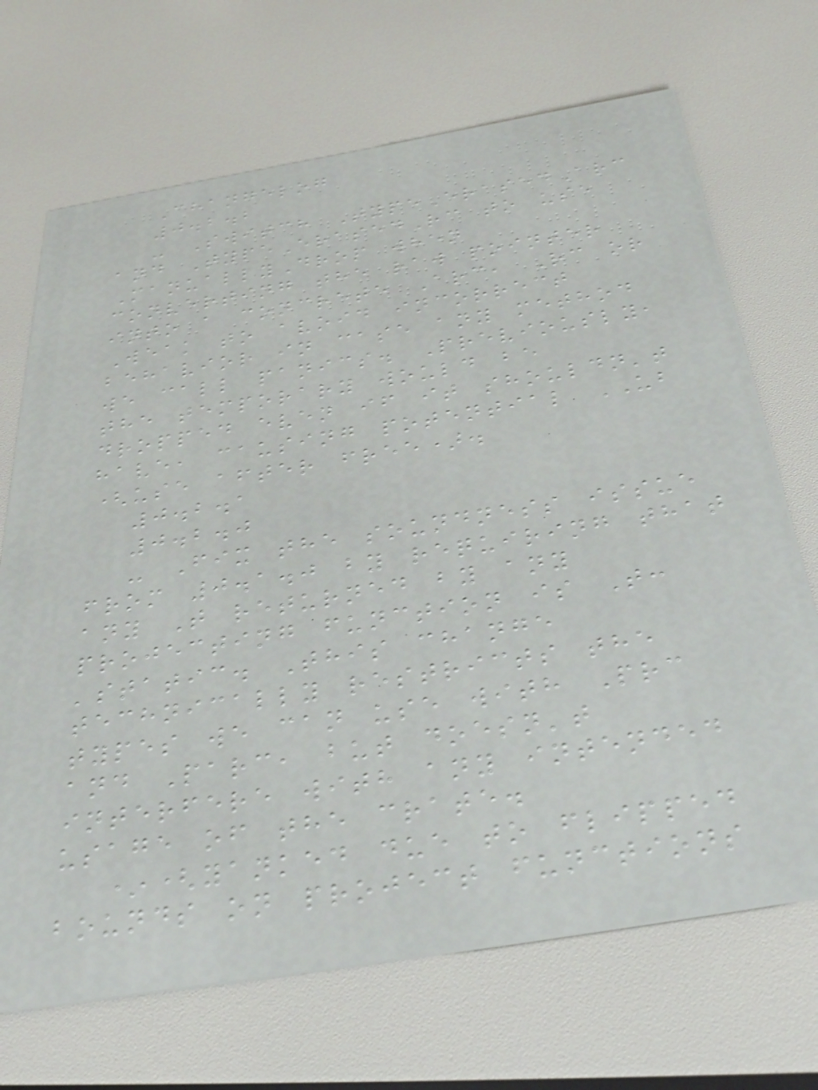Changelog
0.2.2
- Switch TypeErasedArc
and TypeErasedRc to use
ManuallyDrop when
converting the raw pointer
into a concrete Arc, Rc or
Weak to avoid incorrect
behavior in case any method
we call panics. Previously,
the temporary would be
dropped even if it shouldn't
have, causing potential UB
(use after free).
0.2.1
0.2.0
- Fix the soundness issue
from 0.1.0 by requiring that
any T returned by any
projecting function is T:
'static. This change
technically restricts the
types we can use with Prc
and Parc, but doesn't
interfere with any intended
usage of the crate.
*(yanked due to flipped
bounds on project functions
